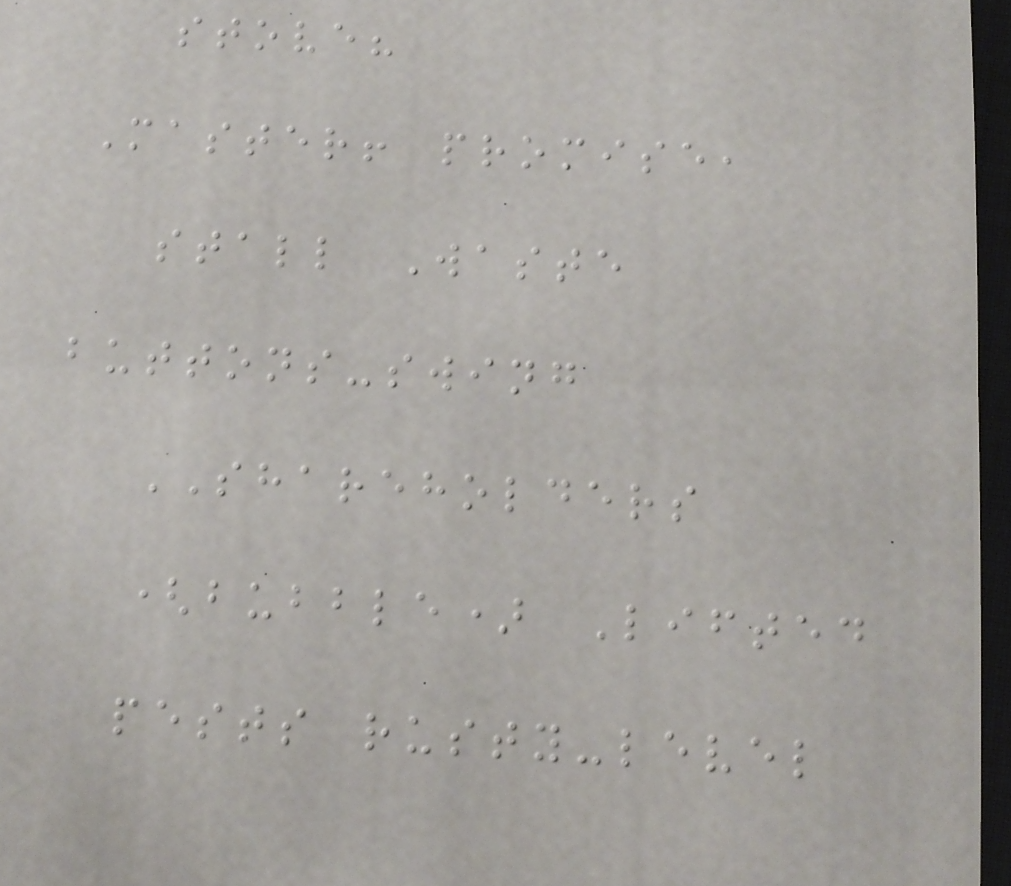stove?
Master! promise,
stall Waste
buttons-swing
SHAREHOLDERS
(bubble) Lifted
pests rusty-level
